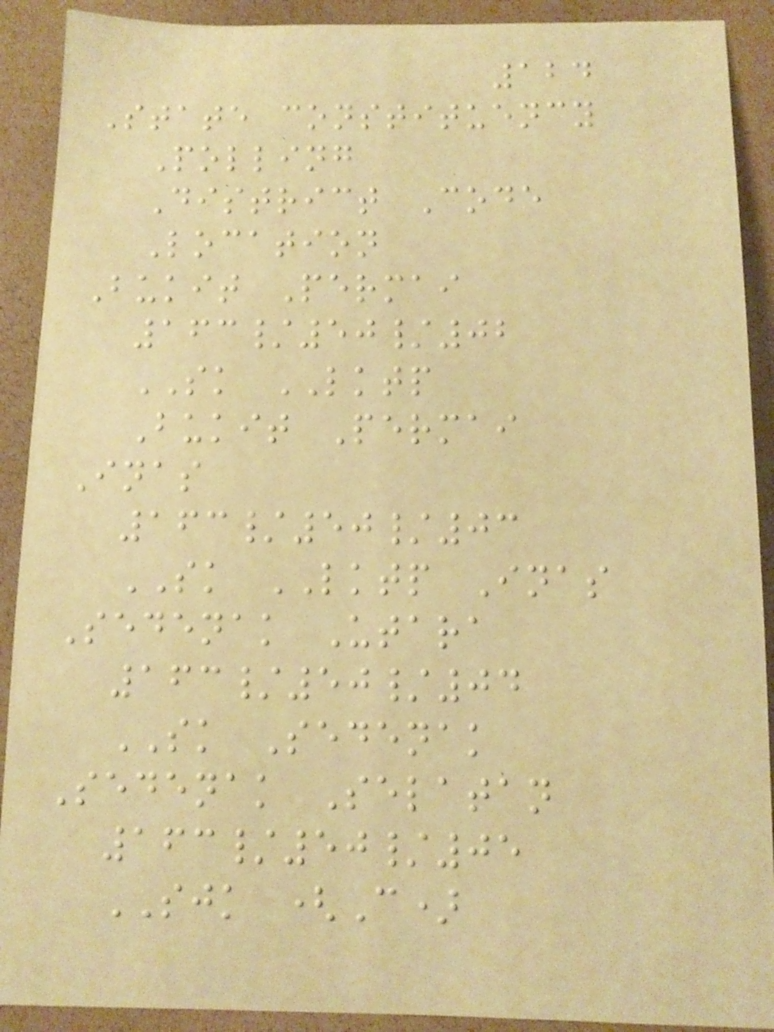124
State constituency
Polling
District Code
Location
Bukit Permai
163/50/02
SK LKTP
Bukit Permai
Inas
163/50/03
SK LKTP Inas
Sedenak Utara
163/50/04
SK Sedenak
Sedenak Selatan
163/50/05
SJK (C)
